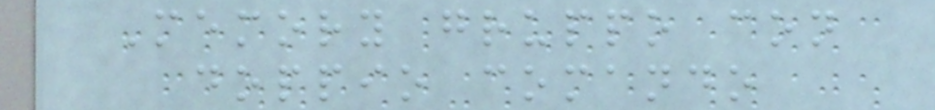Memory gruppo con
doppio comando
